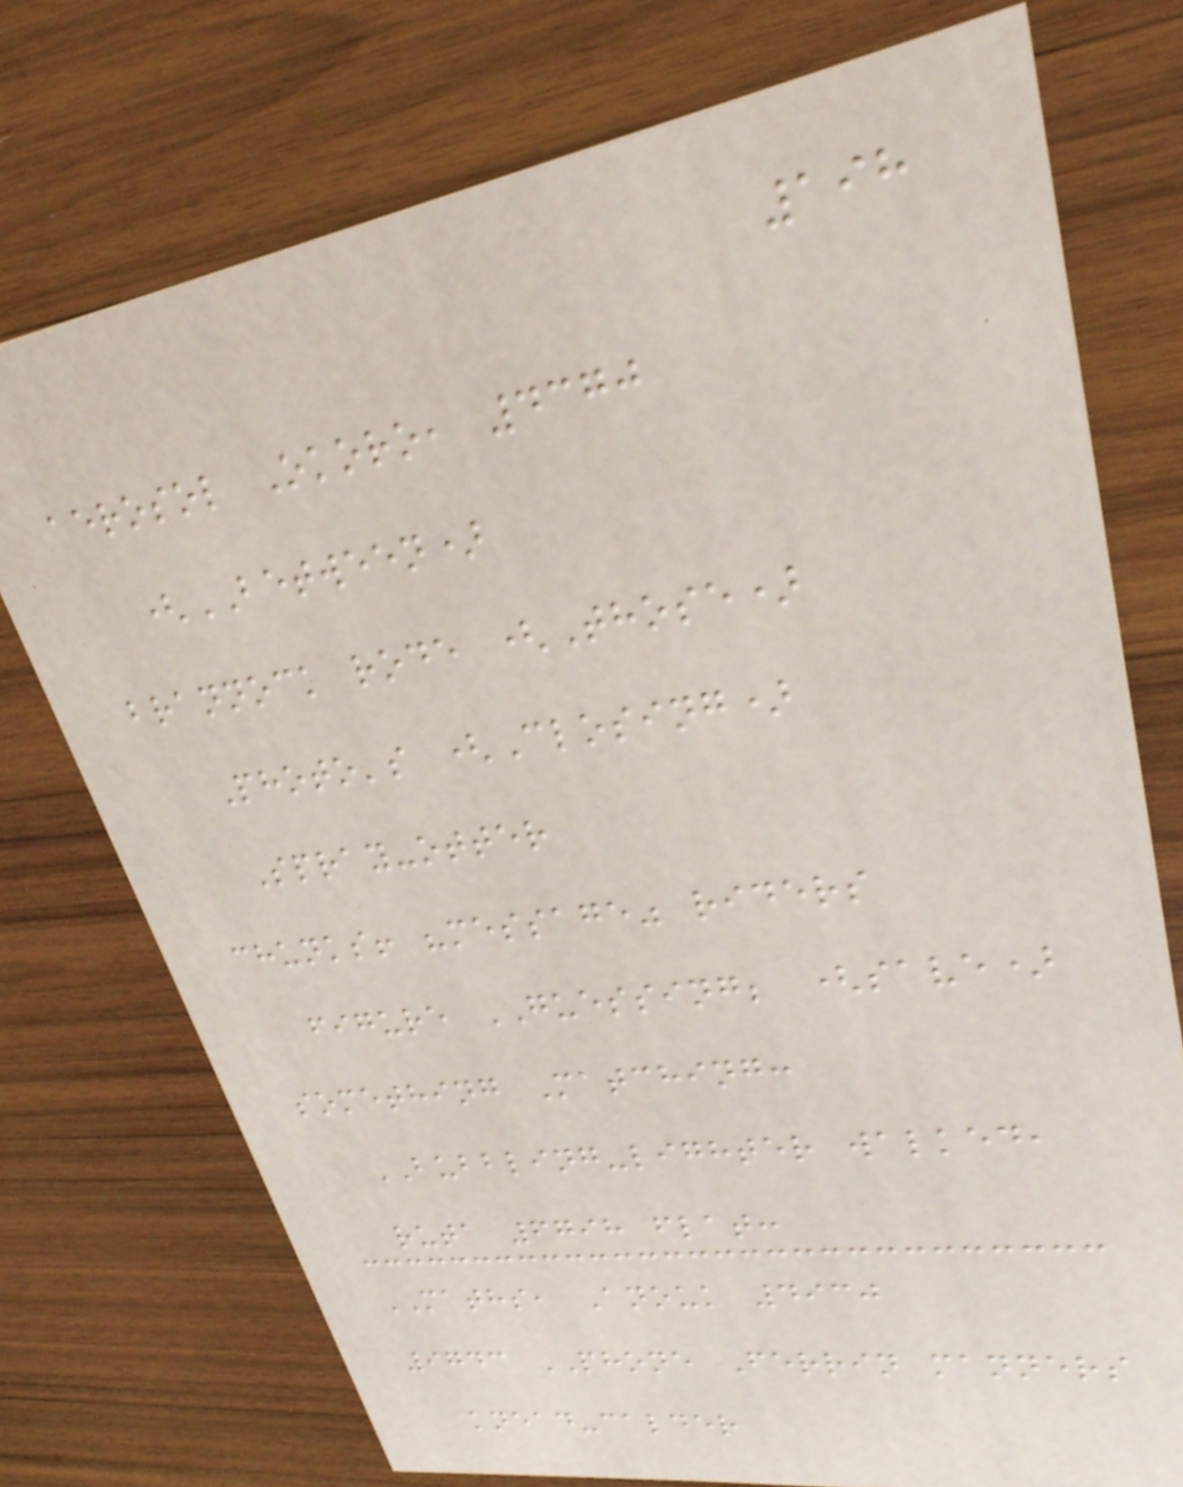198
aerosol Okoro, 4370
(BETWEEN)
brannock rode (Those)
Photo's (Closing)
Spray-otter
chunks! "message" riders
figure GUESSING; (save)
something Matching:
BUBBLING-lighter walked,
ruta 6798 flat:
MATHS, Anouk 4930
9743 PHONE Ferrin manners
knead-calder
